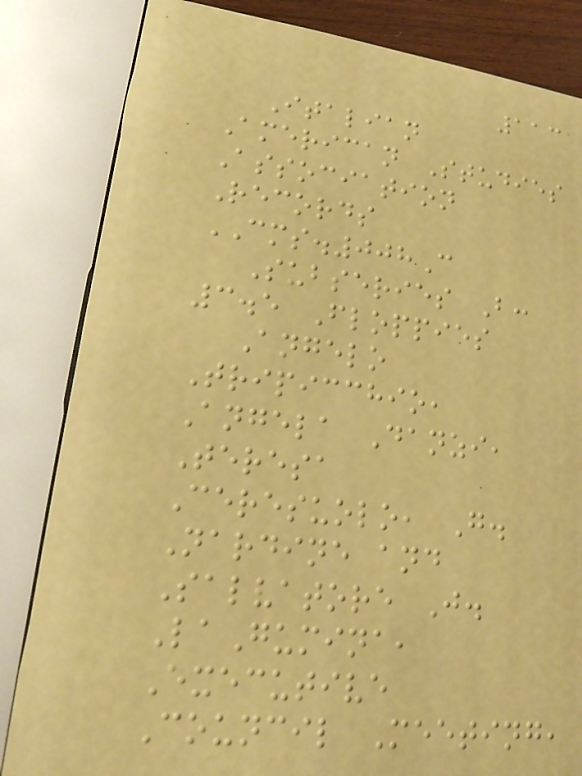113
Italian
American Studies
Association
Records
CMS.008C
Subseries B:
3.5 Floppies
Angelo
Tripicchio,
Angela Danzi,
Teresa
Ceresuolo, G.
Nardine and
Salvatore J.
LaGumina,
Executive
Council Meeting,
